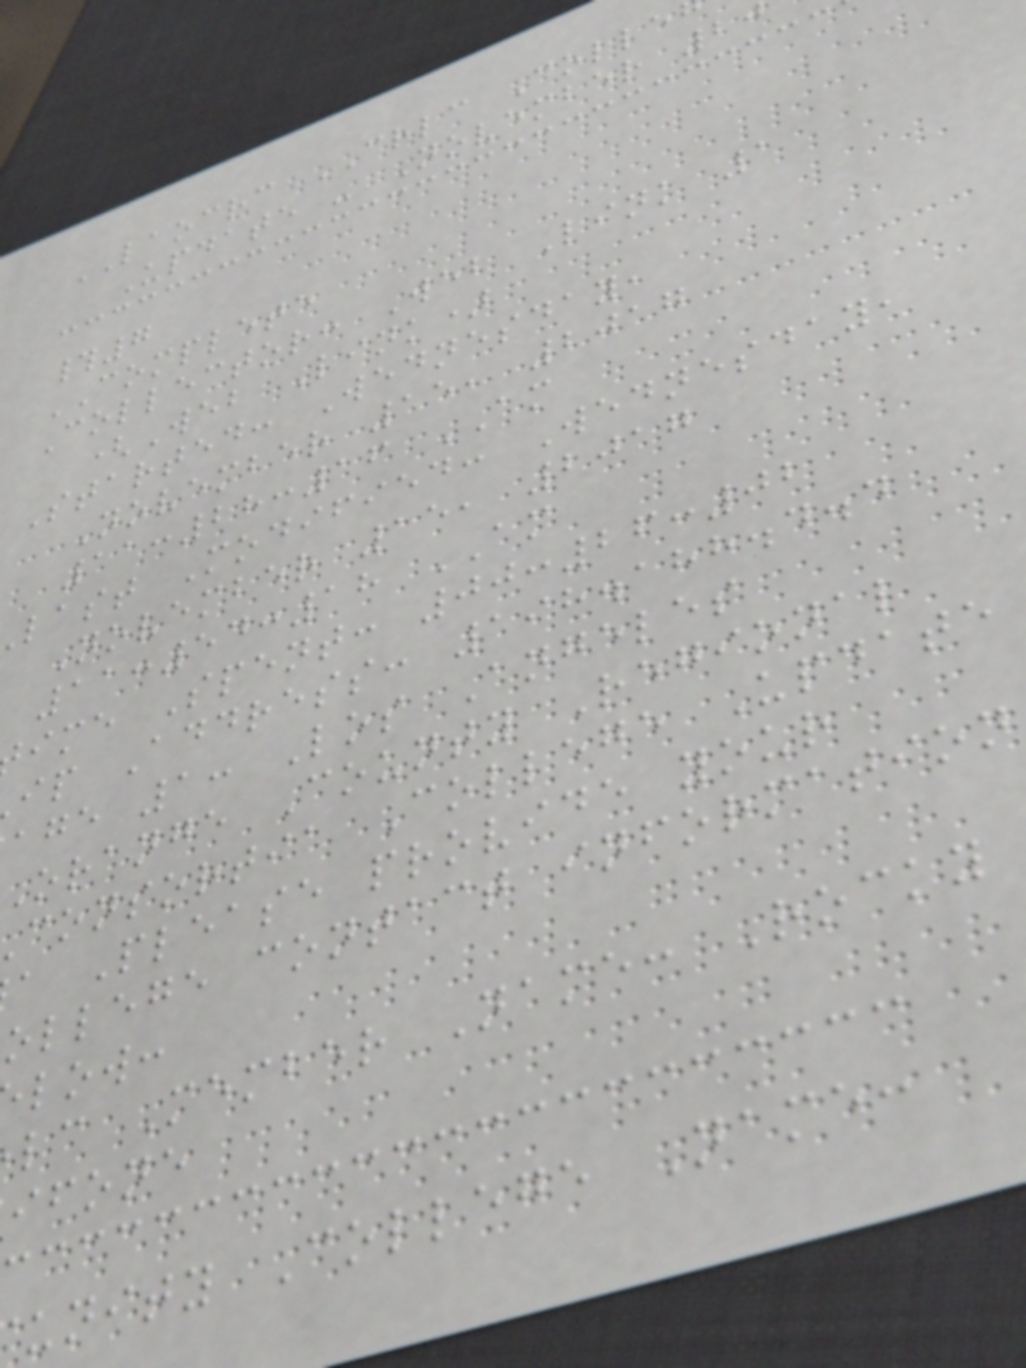LAOCRC CRLC Colle
Update - November 2
#7
COMPLETE
Collector: Web Link 1
(Web Link)
Started: Wednesday,
November 15, 2017
11:28:16 AM
last Modified: Wednesday,
November 15, 2017
11:54:18 AM
ime Spent: 00:26:02
ip Address: 198.188.4.4
age 1: Los Angeles
orange County Regional
consortia College Update
a Please provide your
ollege contact information
low:
lc Member Name: Rocky
ifone
unity College Name:
